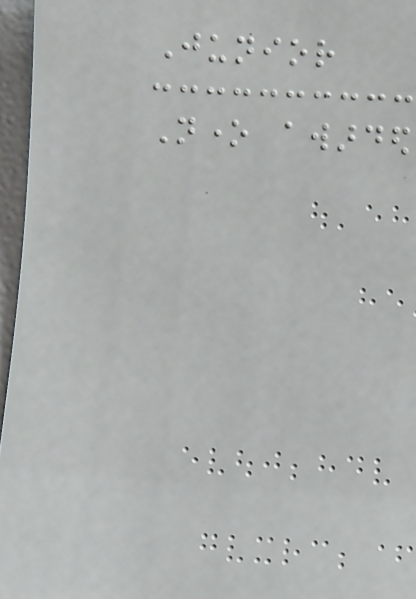Junior
None awarded
